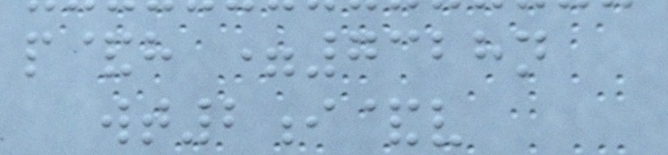p&h =7328n
wt2i&v
